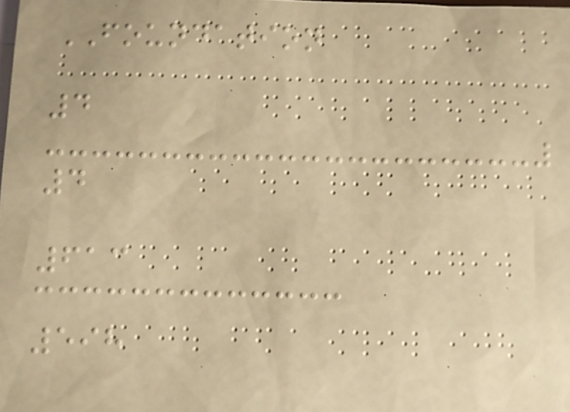FOUNDATION
4
4
613
598
